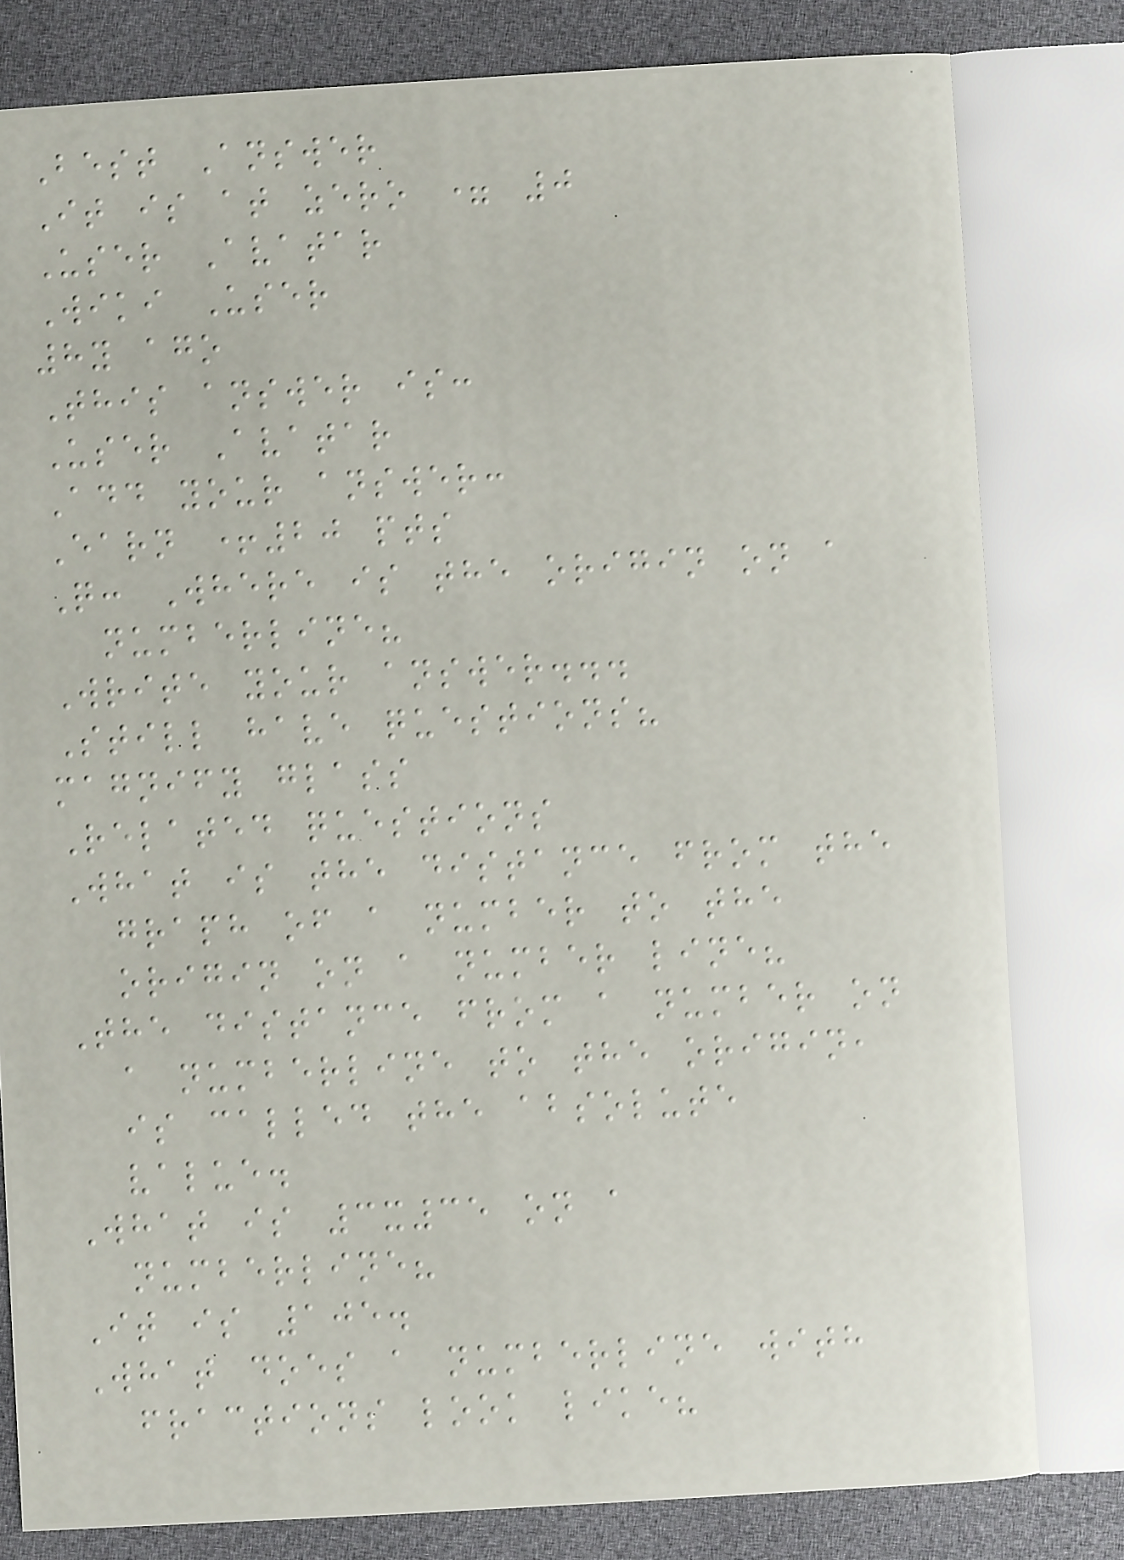Best Answer
It is at zero = 0
User Avatar
Wiki User
8y ago
This answer is:
User Avatar
Add your answer:
Earn +20 pts
Q: Where is the origin on a
numberline?
Write your answer...
Still have questions?
magnify glass
Related questions
What is the distance from the
graph of a number to the
origin on a number line?
The distance from a number on
a numberline to the origin,
is called the absolute
value.
What is 3x35 on a
numberline?
It is 105.
What does a numberline with
fractions look like?
